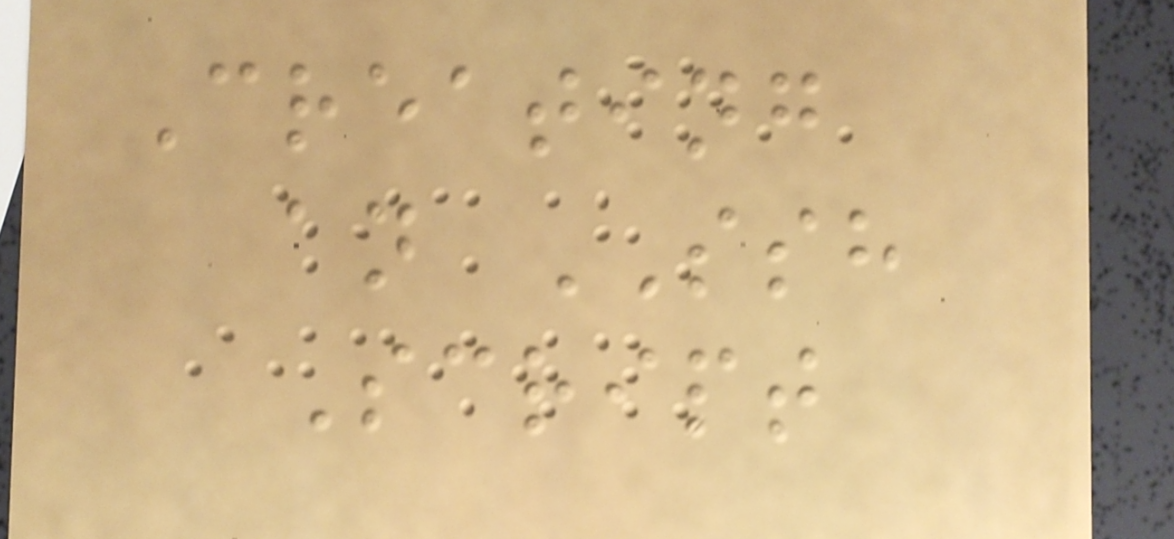Creating
an SSH
Script
